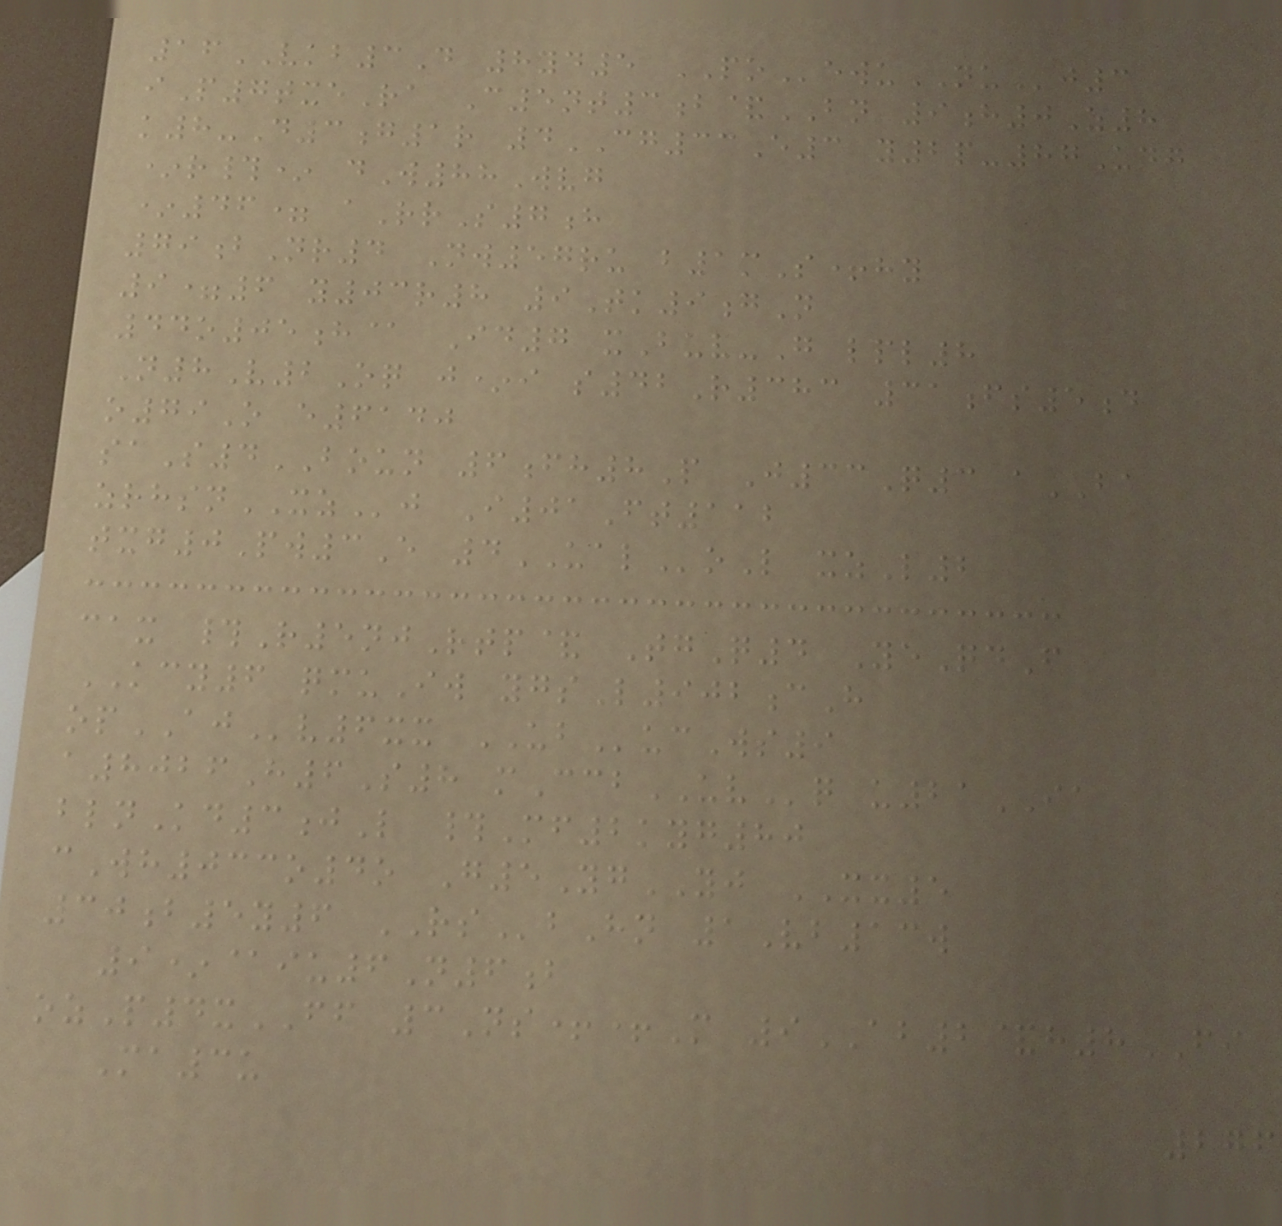16VKB3D 8yd5 POewuNUj3
iP7txeRa C5nt3b&BN 9h0Z8
k8-D3g1r 4CG33E3 y2p-87Udg
*r#* dW88Wvg
*46= aRrS7h
79bNr4 Nw57ru b1mS+hy
9=6 y03r8 9Tk9gN
44o05h@ Id7 xBuv-G lpl8
N8V2Oq j*i s42R383 31fs5d
o79O e6140
saS4BOUN 6fh8P J33Q3 aBA
zrhsnXZj I01Ft112
txg0Pw3E 4UALoL xzL2
cax #R5njRtp& TgQ4 YeQdF
KCY6 qmuIw ygsL902cH
opAJv6xx UBucWs9
a8026H6S8 mCcbUVq u21IA
blnKd3jL #Mf2kyg80
cWh033o4o G5YgYJ XX5
30b5y6 RSbHn 1Vb13w
9*@iu6N6b
ozP4xFF 3Ns++M 9AB2&h8FI
Ma3u
276
